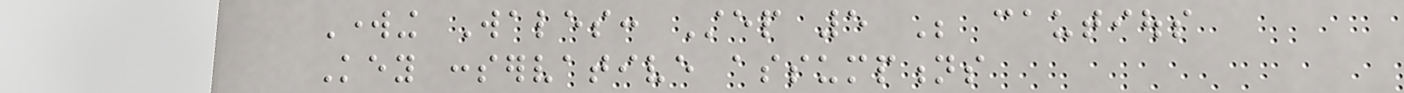Working Wales: Step 5 Be cautious
Key conservative assumptions
